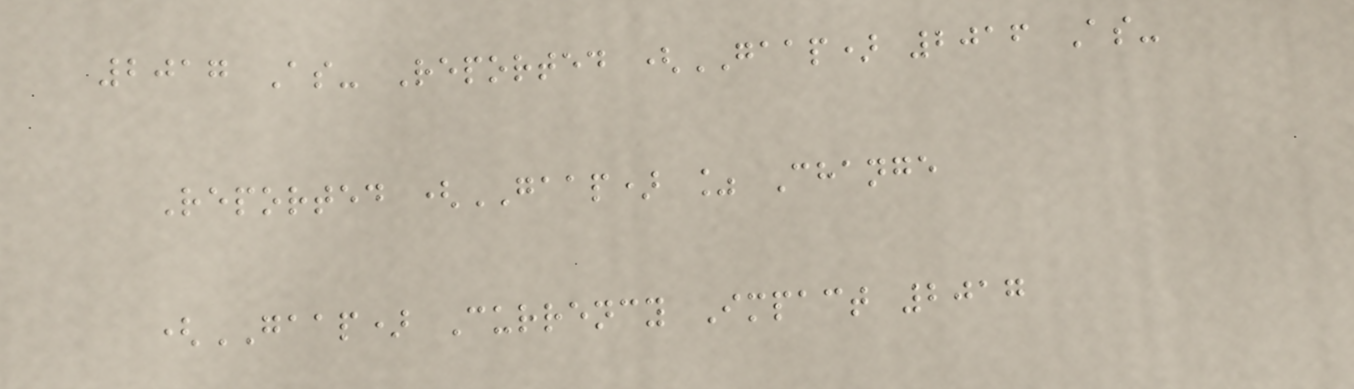2017 As- Reported (GAAP) 2016 As-
Reported (GAAP) % Change
(GAAP) Currency Impact 2017
